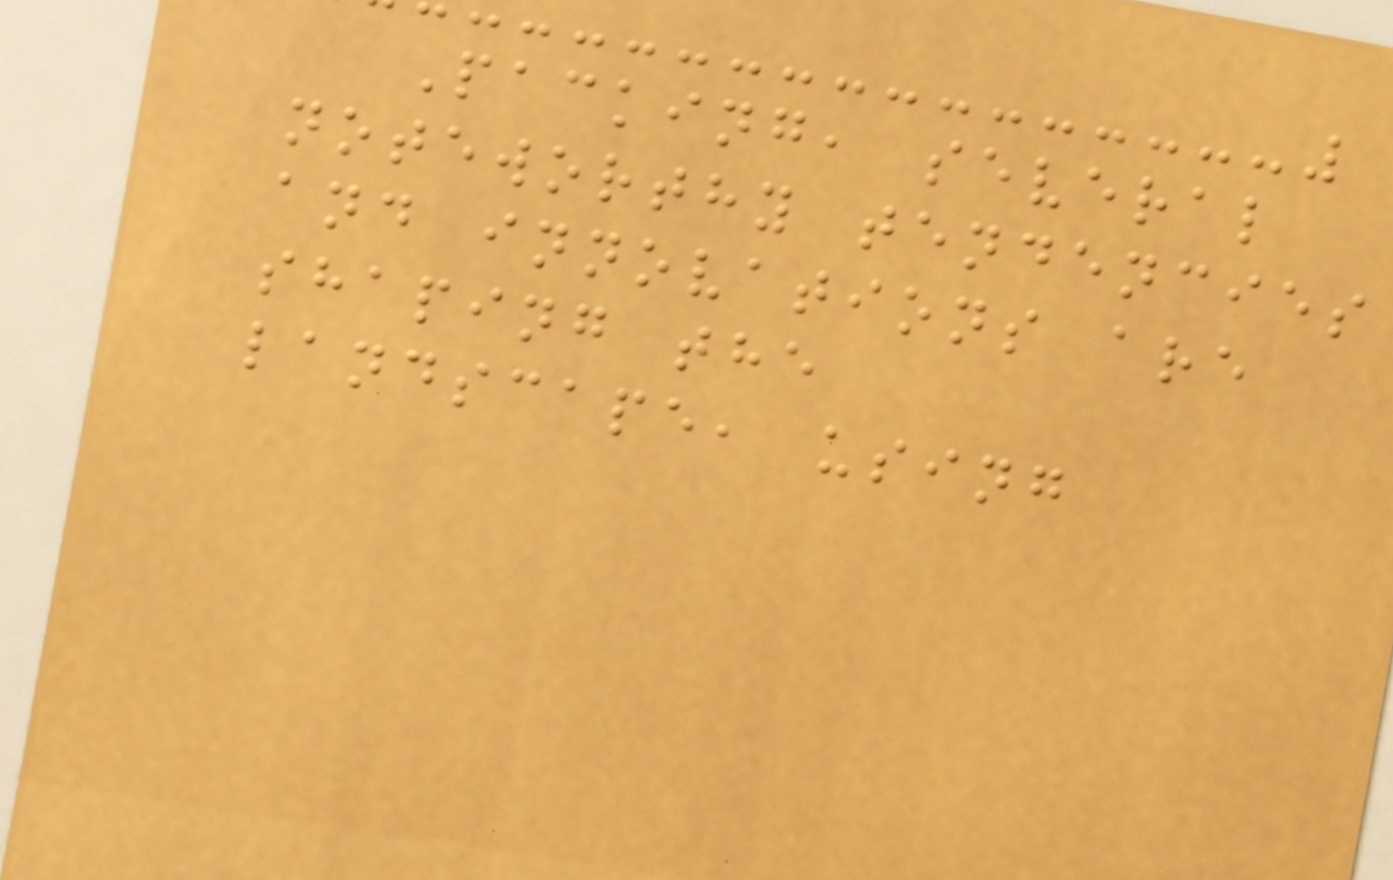Packing, several
noteworthy tendencies
and innovations are
shaping the
landscape, using
